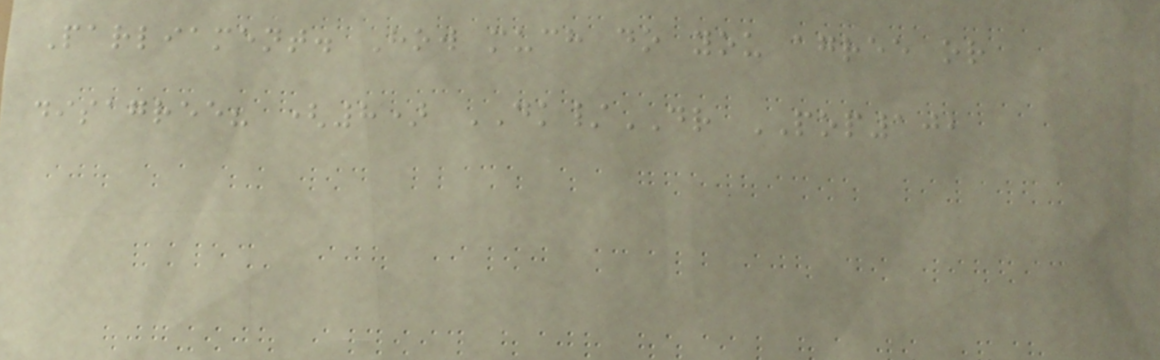Parliament. How much do you agree or
disagree? (8) DK/DR POP102
